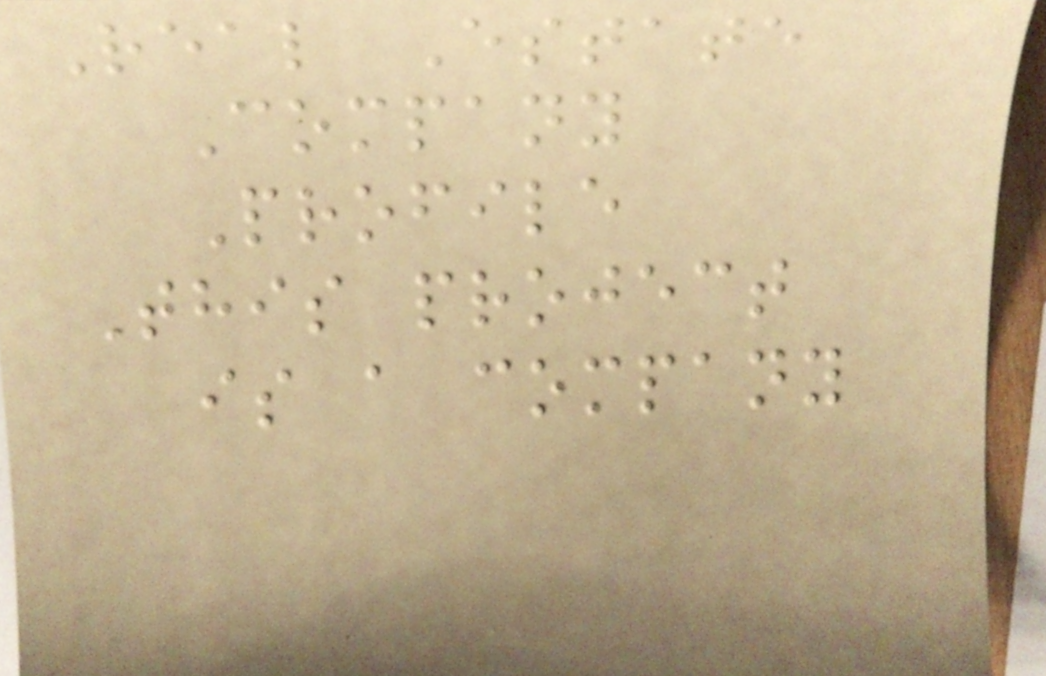Real Estate
Company
Profile
This project
is a company
